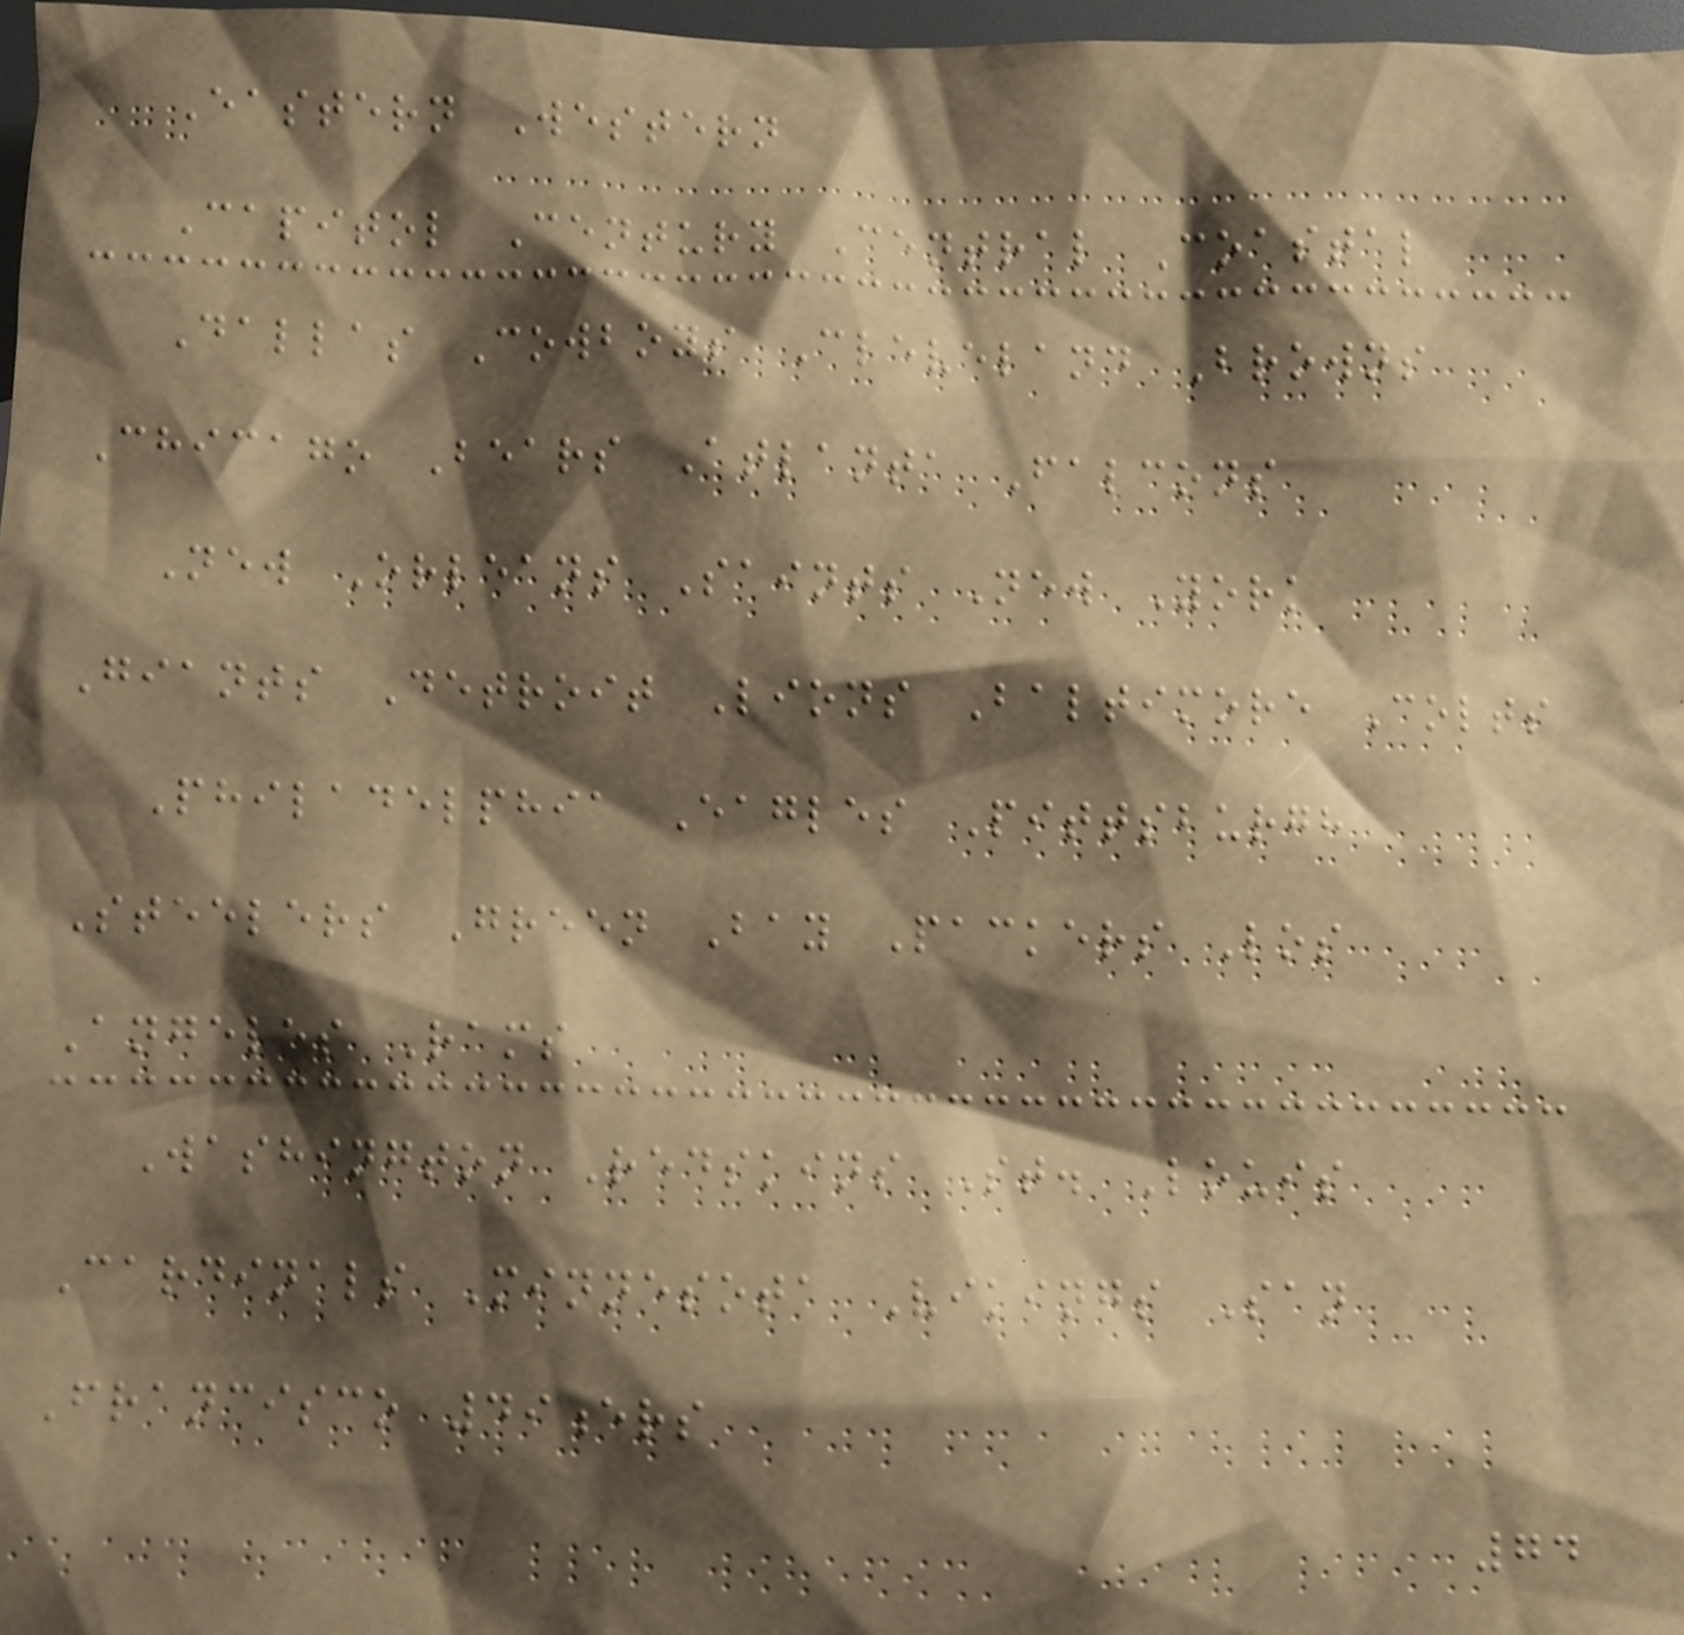Eastern Western
Capitol Century Central Coastal
Dallas Cowboys Cleveland Browns
Chicago Bears Atlanta Falcons
New Orleans Saints New York
Giants Detroit Lions Baltimore Colts
Philadelphia Eagles Pittsburgh
Steelers Green Bay Packers Los
Angeles Rams
Washington Redskins St. Louis
Cardinals Minnesota Vikings San
Francisco 49ers
74
